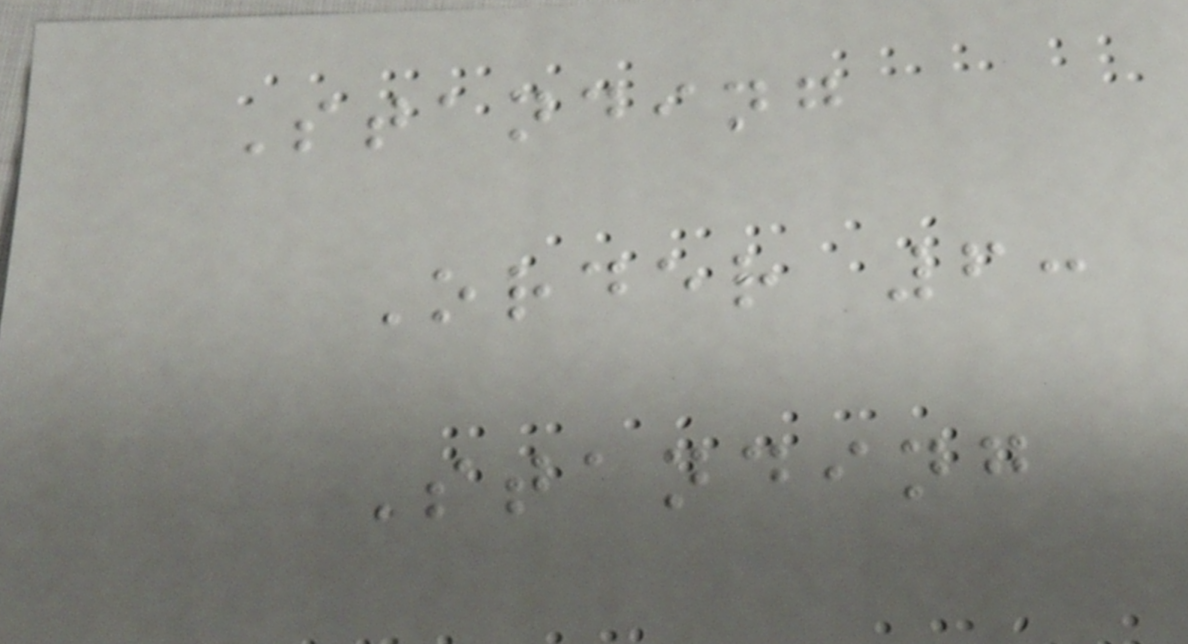Standing
Order 6:
Standing
